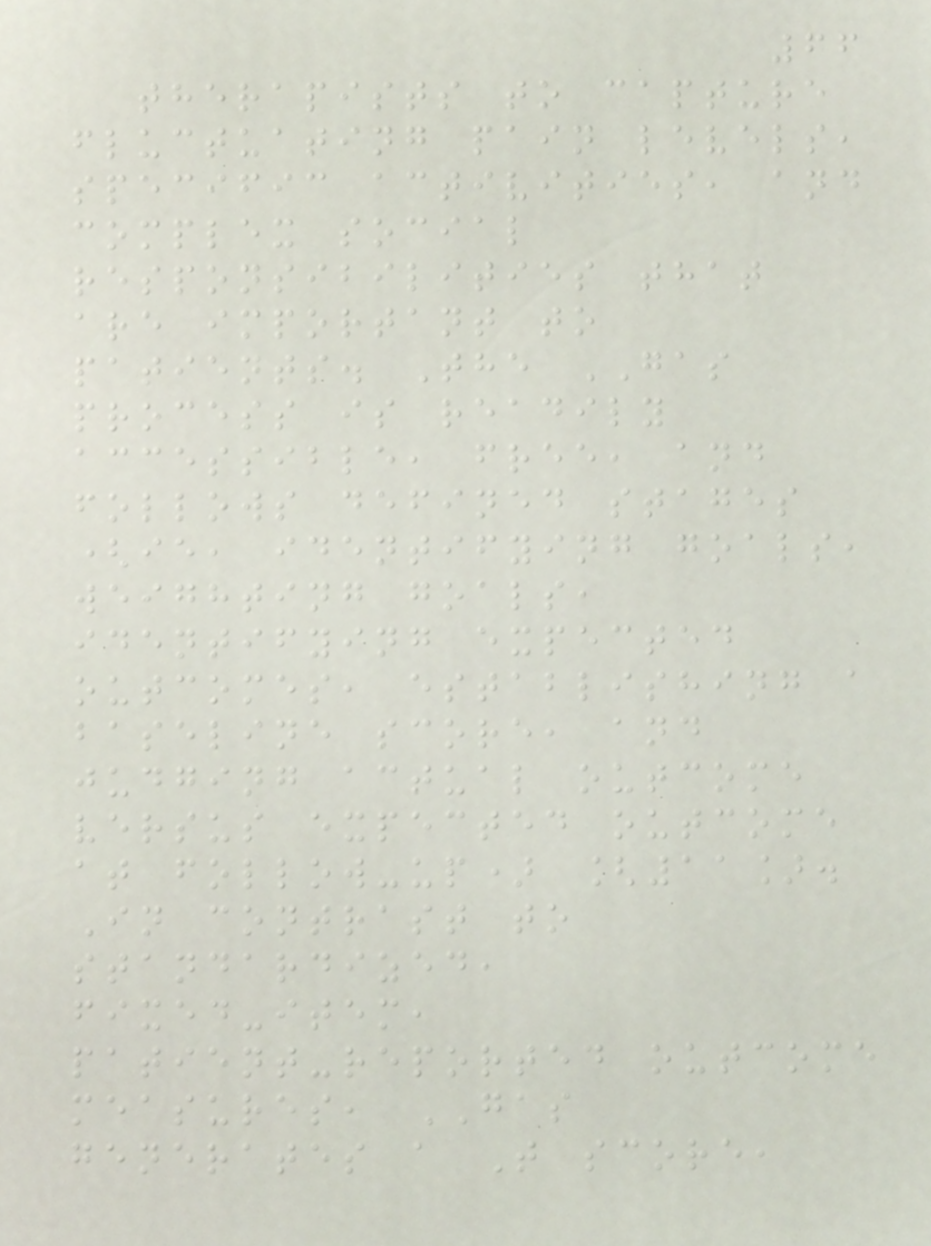66
therapists to capture
fluctuating pain levels,
specific activities, and
complex social
responsibilities that
are important to
patients. The GAS
process is readily
accessible, free, and
follows defined stages
(ie, identifying goals,
weighting goals,
identifying expected
outcomes, establishing a
baseline score, and
judging actual outcome
versus expected outcome
at follow-up) [11].
In contrast to
standardized,
fixed-item,
patient-reported outcome
measures, GAS
generates a T score,
